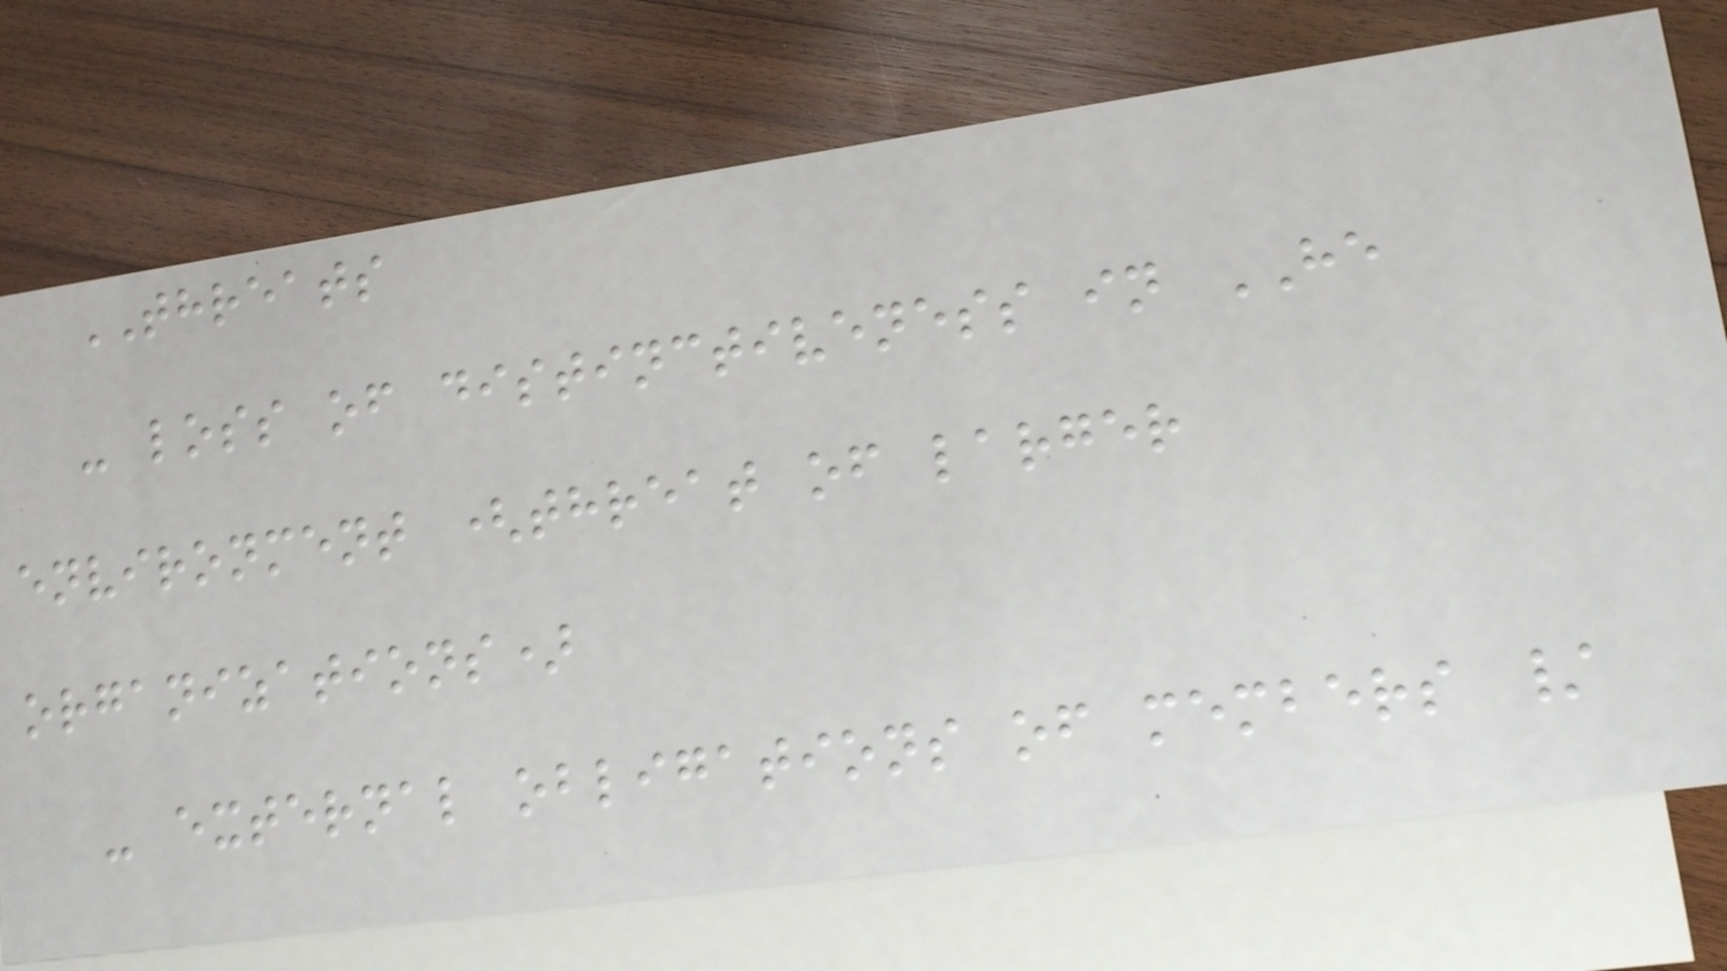THREATS
- loss of distinctiveness in HE
environment (threat of larger
organizations)
- external obligations of members /
